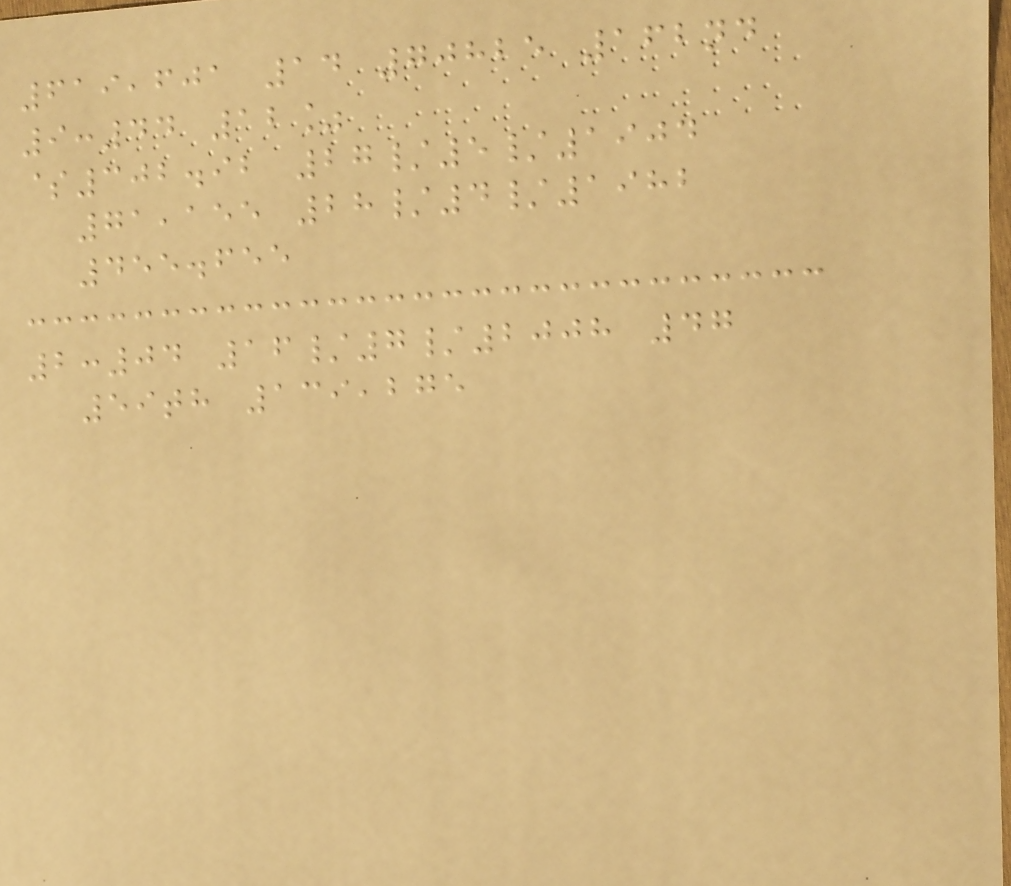619,601 14 70825 162nd
9:44 12%
$302.92 27/5/1904
71,155 28/4/1982
455.655
2:04 16/7/2008 47
59th 139,275
